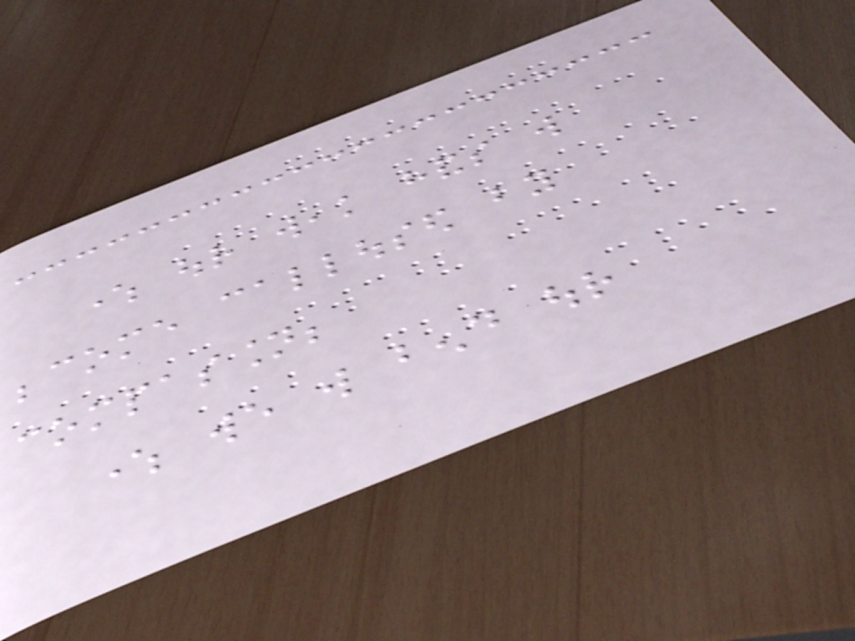where our weak hands will
become calloused by
compassion;
where we will bend our
